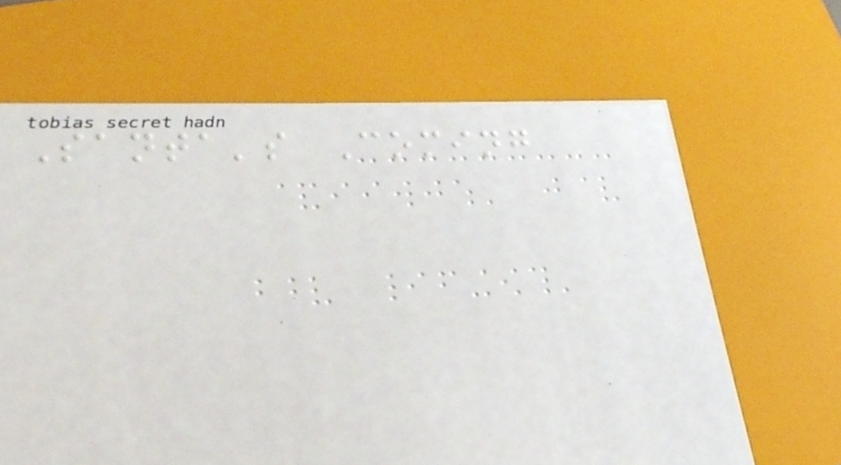Santa's Coming
